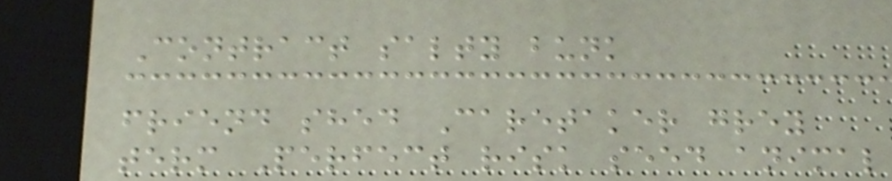Contract salty bunk
friend shed Caretaker grey
term Perfect risk seed animal
